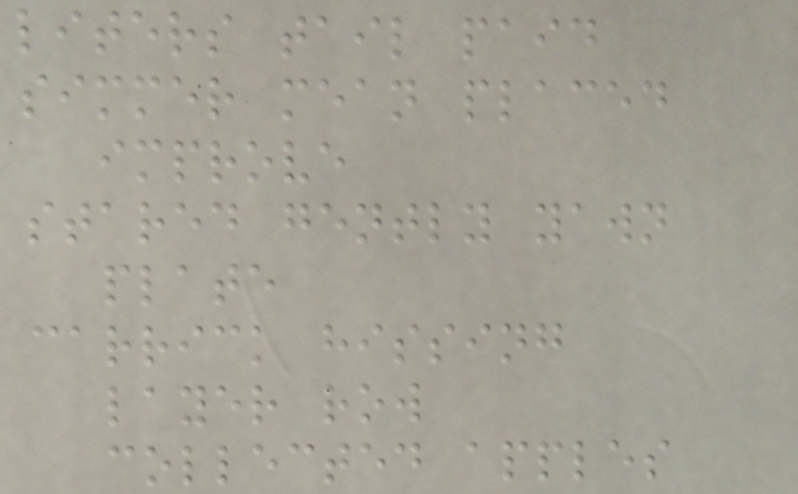liters tail paid
simmer mean placed
improve
stared gently yawn
plate
carrick hissing
layer row
collected apples
